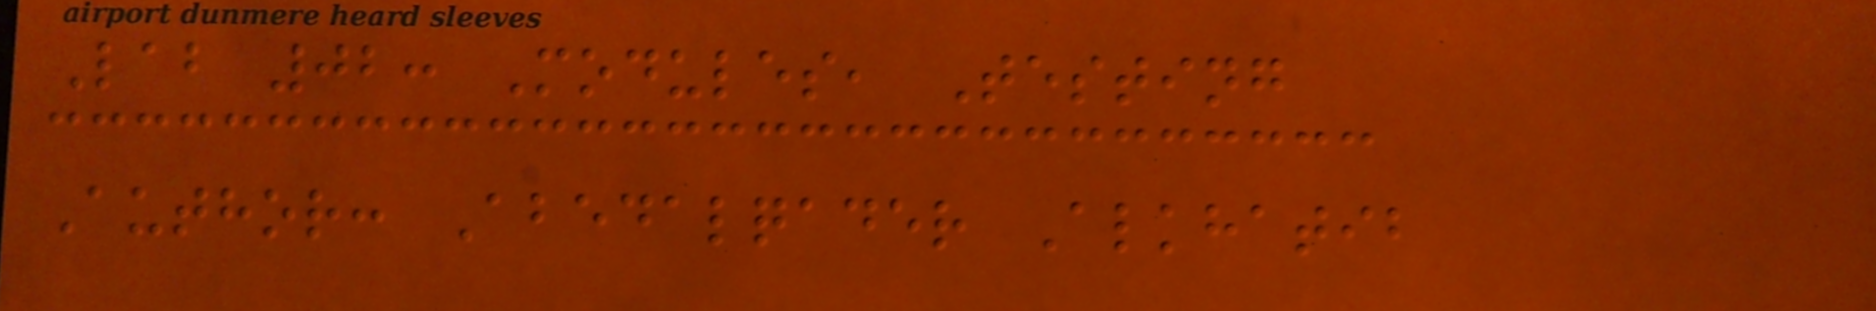Lab 02: Modules, Testing
Author: Abedalqader Alkhatib
